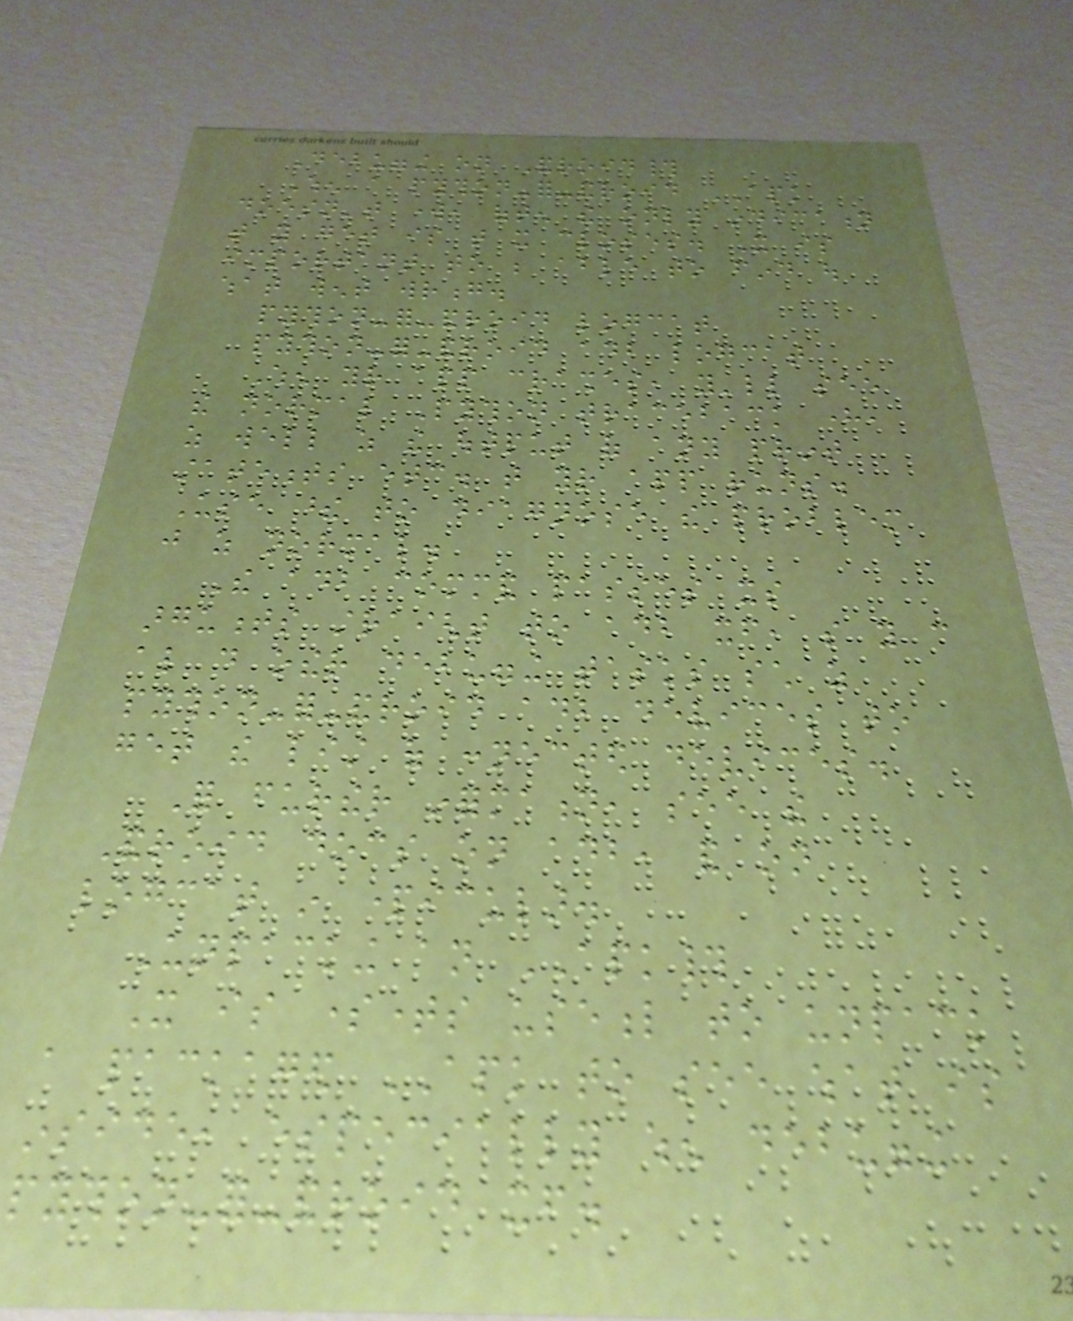Debugging on Android#
When a python-for-android APK
doesn't work, often the only indication
that you get is that it closes. It is
important to be able to find out
what went wrong.
python-for-android logcat
python-for-android adb logcat
When your app crashes, you'll see
the normal Python traceback here,
as well as the output of any print
statements etc. that your app runs.
Use these to diagnose the problem
just as normal.
The adb command passes its
arguments straight to adb itself, so you can
also do other debugging tasks such as
python-for-android adb devices to
get the list of connected devices.
For further information, see the
Android docs on adb, and on
logcat in particular.
Unpacking an APK#
It is sometimes useful to unpack
a packaged APK to see what is
inside, especially when debugging
python-for-android itself.
